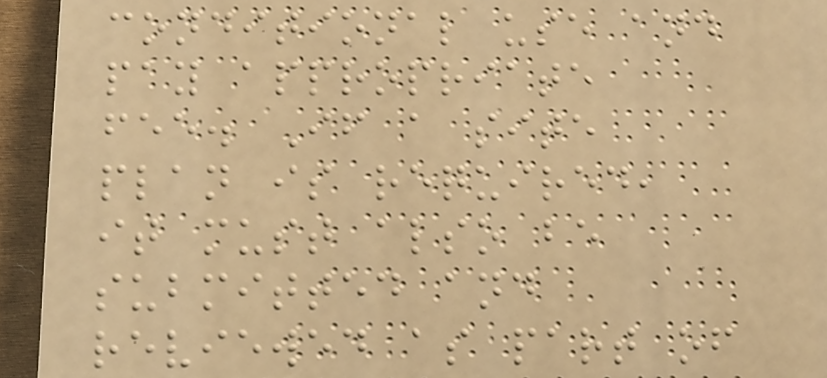conditional use and
pay appropriate
fee. If a site
plan is required,
it must also be
submitted and
reviewed as part of
